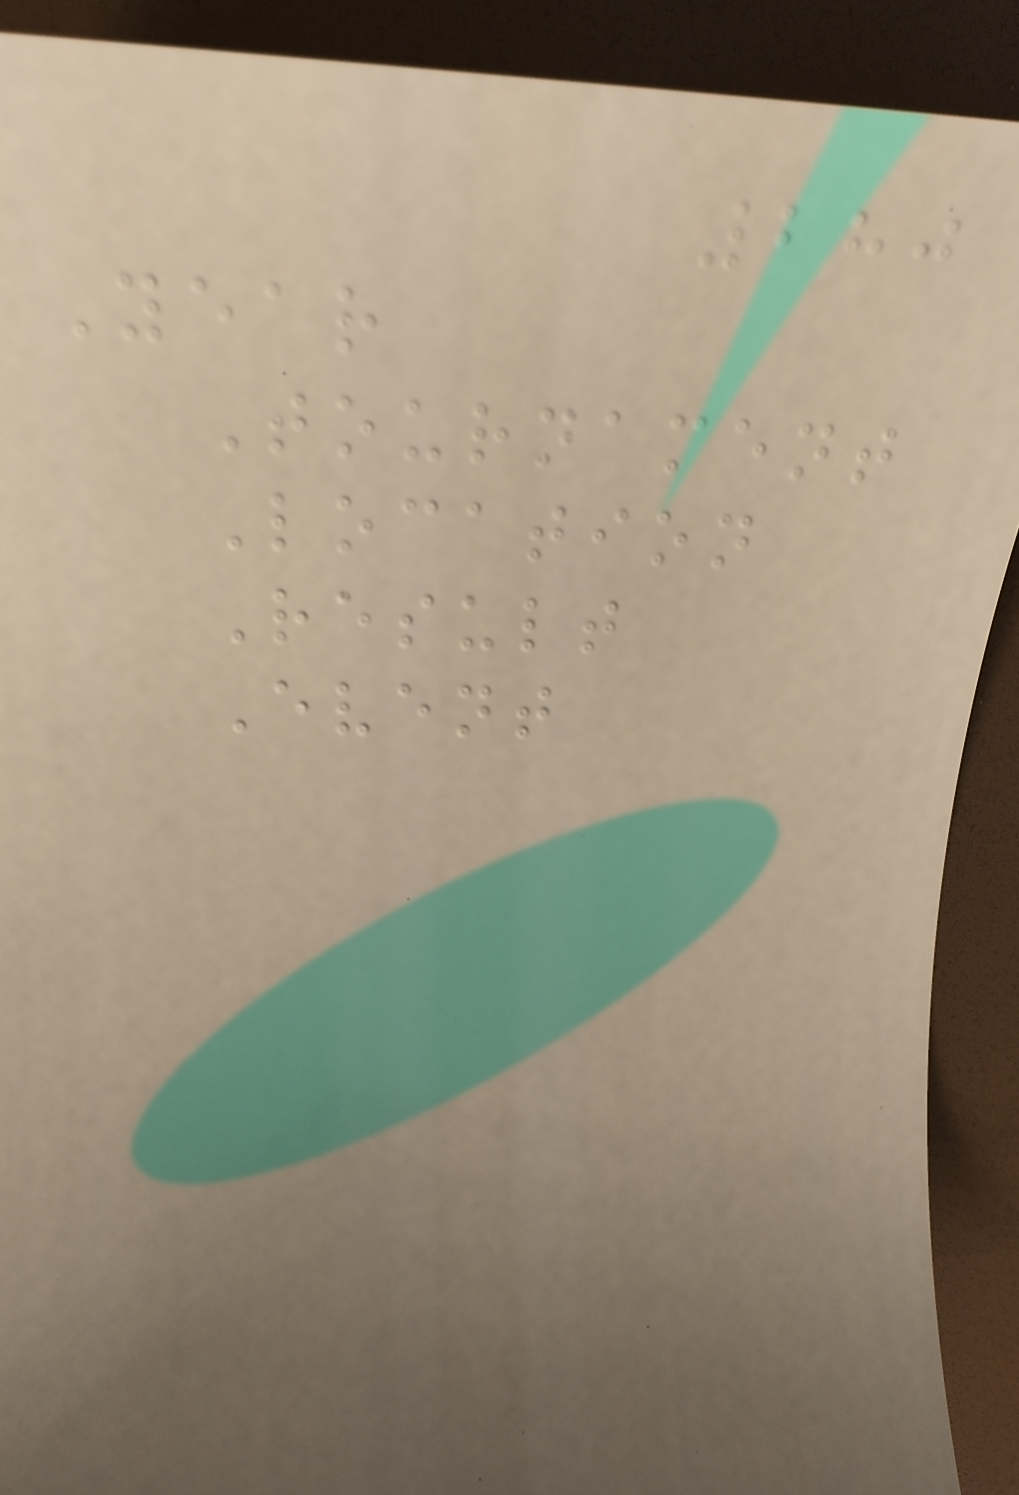280
Year
Tournament
Location
Result
Event
